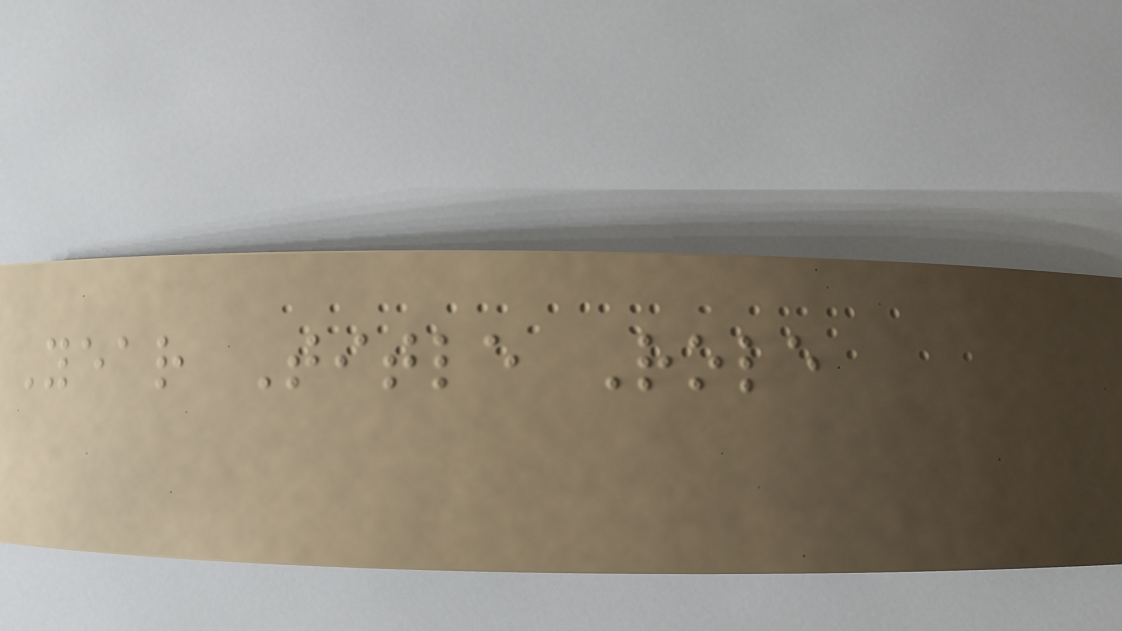Year Title Role
